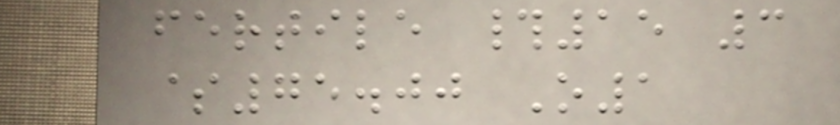fertile #15 3
$75.00 O1
